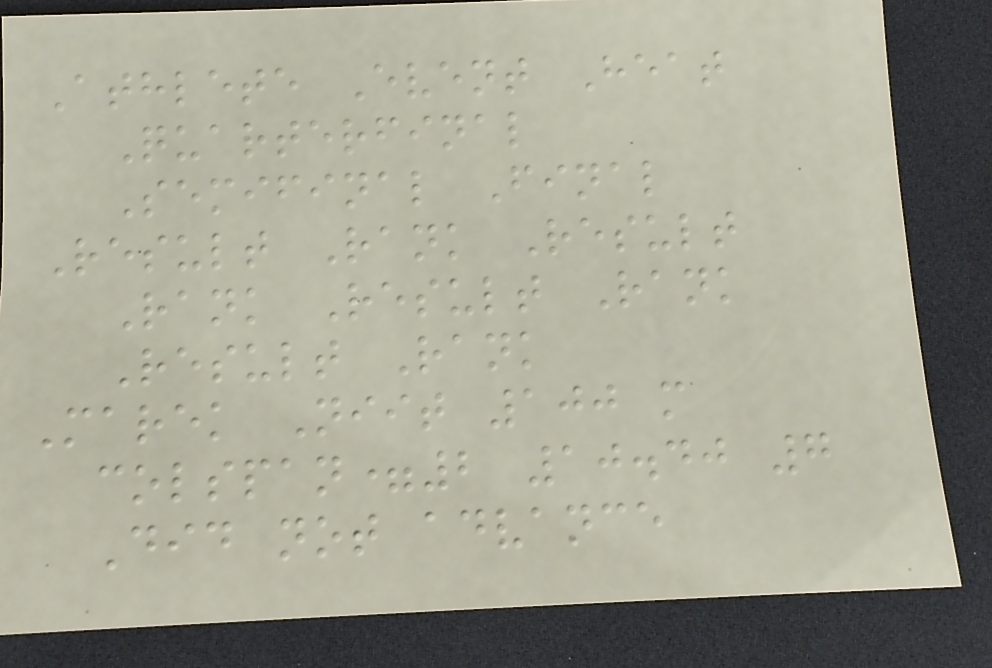Athlete Event Heat
Quarterfinal
Semifinal Final
Result Rank Result
Rank Result Rank
Result Rank
Marek Niit 100 m
colspan=2 10.40 7
Did not advance
